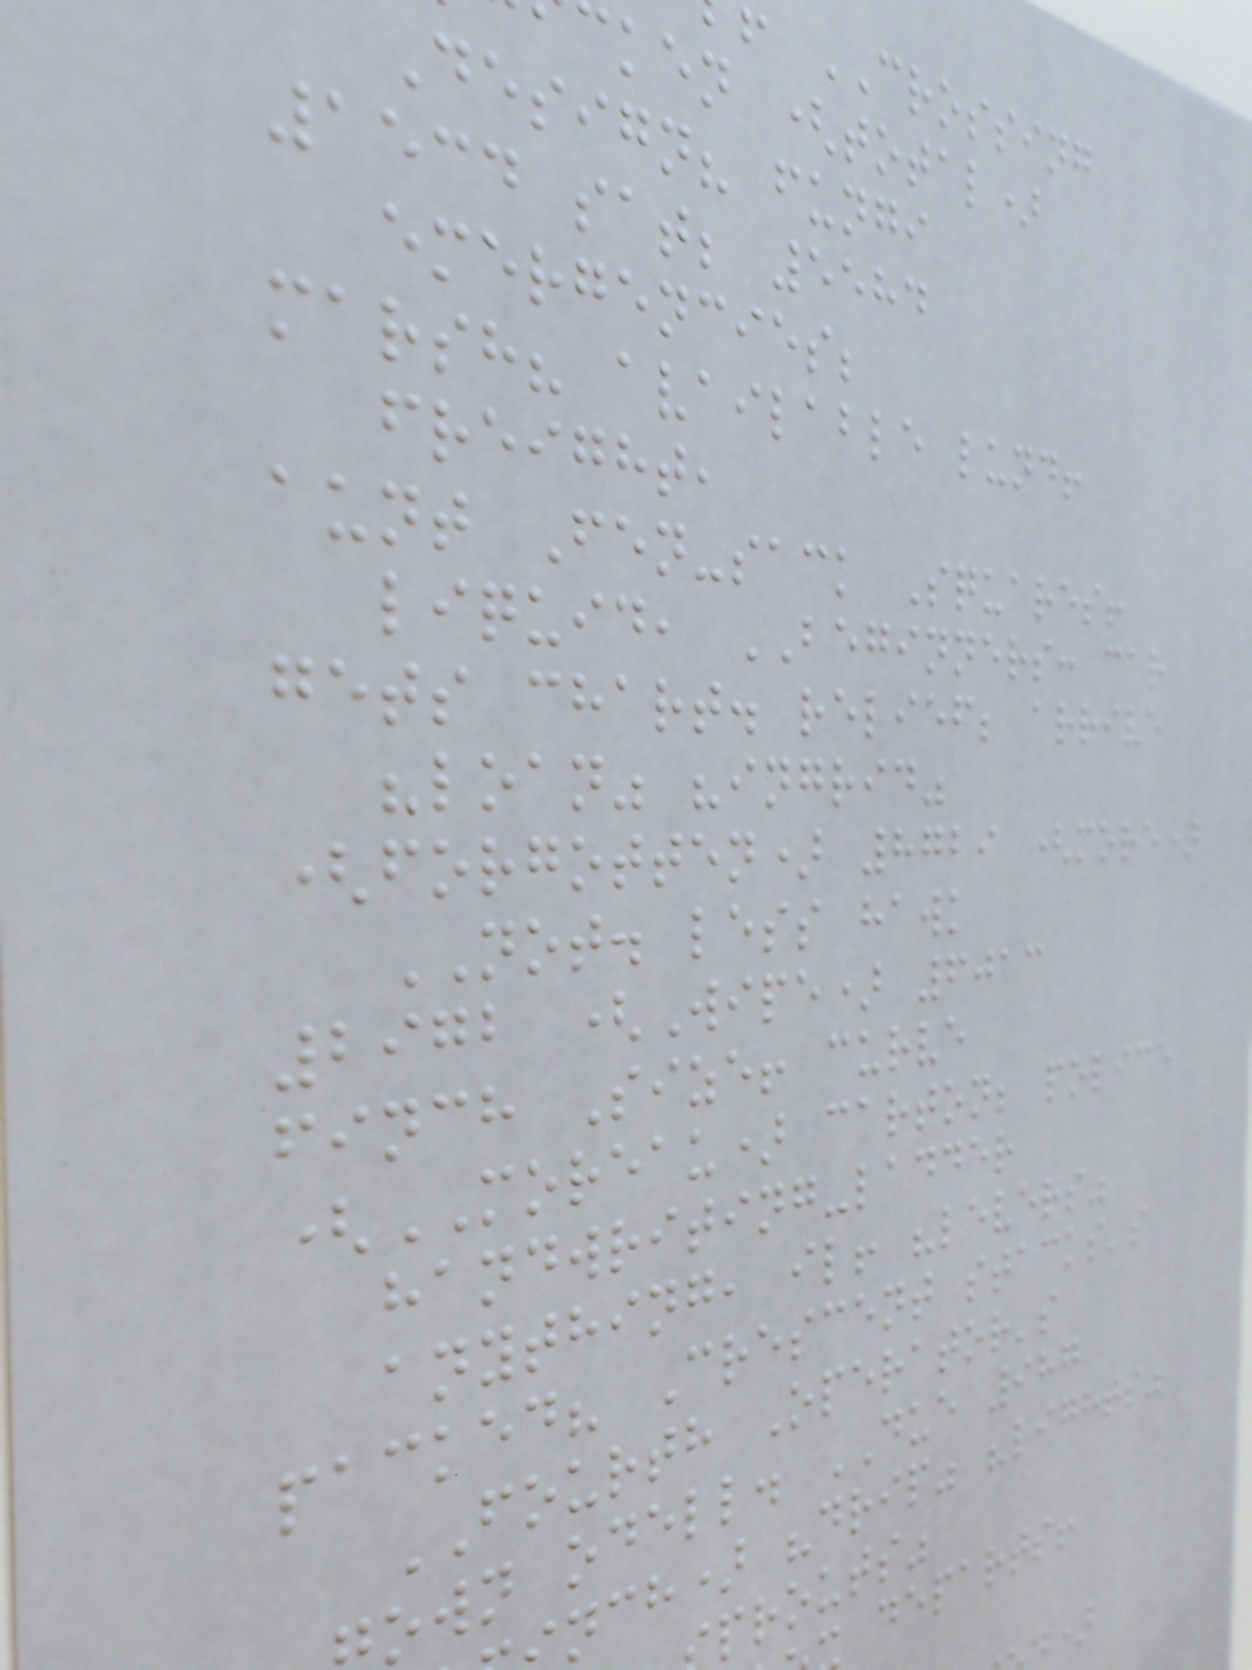CROSSING
ken (total)
Design? fungi
1534 sat; 5584
emergencies;
marsh? available lund!
freight,
aunt Fen-sack Squares!
liquid, BEGINNERS: car
gets chart. relief; arrive
"loan" "ingrid"
(forgotten) 8729 (more)
NOT. less hawk
2972 (Wipe) 6013
finch Size! curve
(MOREAU) carton; police
handwriting-ladder
anything, il! "levers"
packed? Crescent stacks's
FOURTH Operator's
own odell. DUE 987
nch) "drip" "lights"
prouts"
departs!
